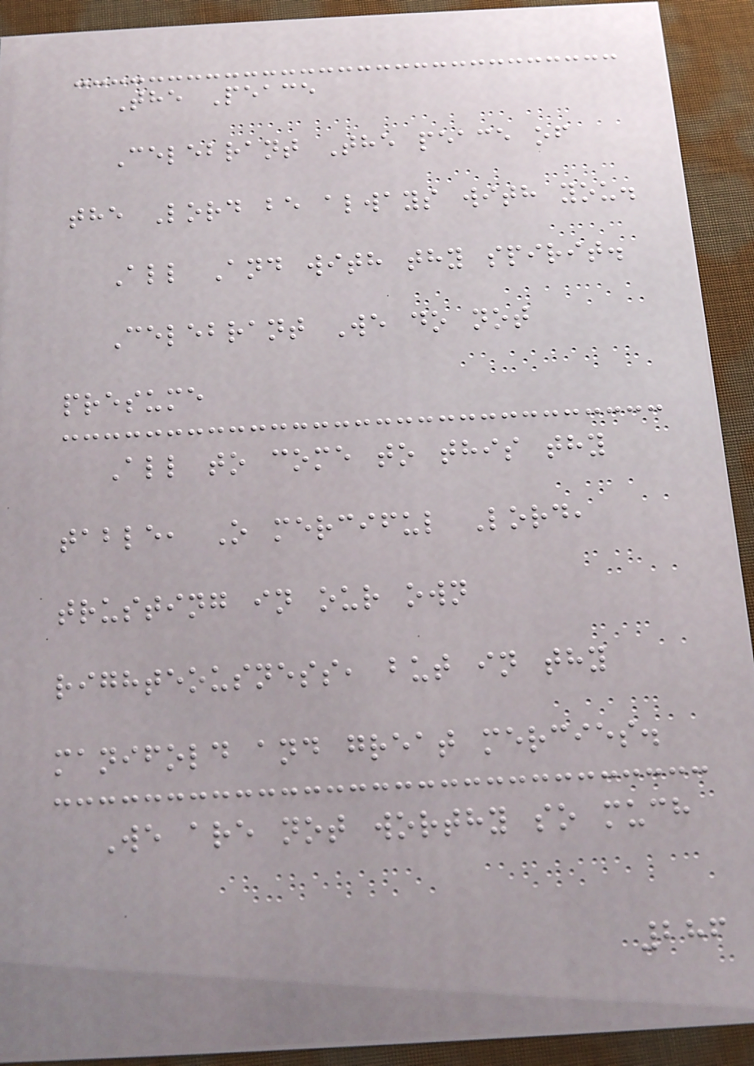The Peace
Celebrant The peace of
the Lord be always with you.
All And with thy spirit.
Celebrant We do not
presume
All to come to this thy
table, O merciful Lord,
trusting in our own
righteousness, but in thy
manifold and great mercies.
We are not worthy so much
286
